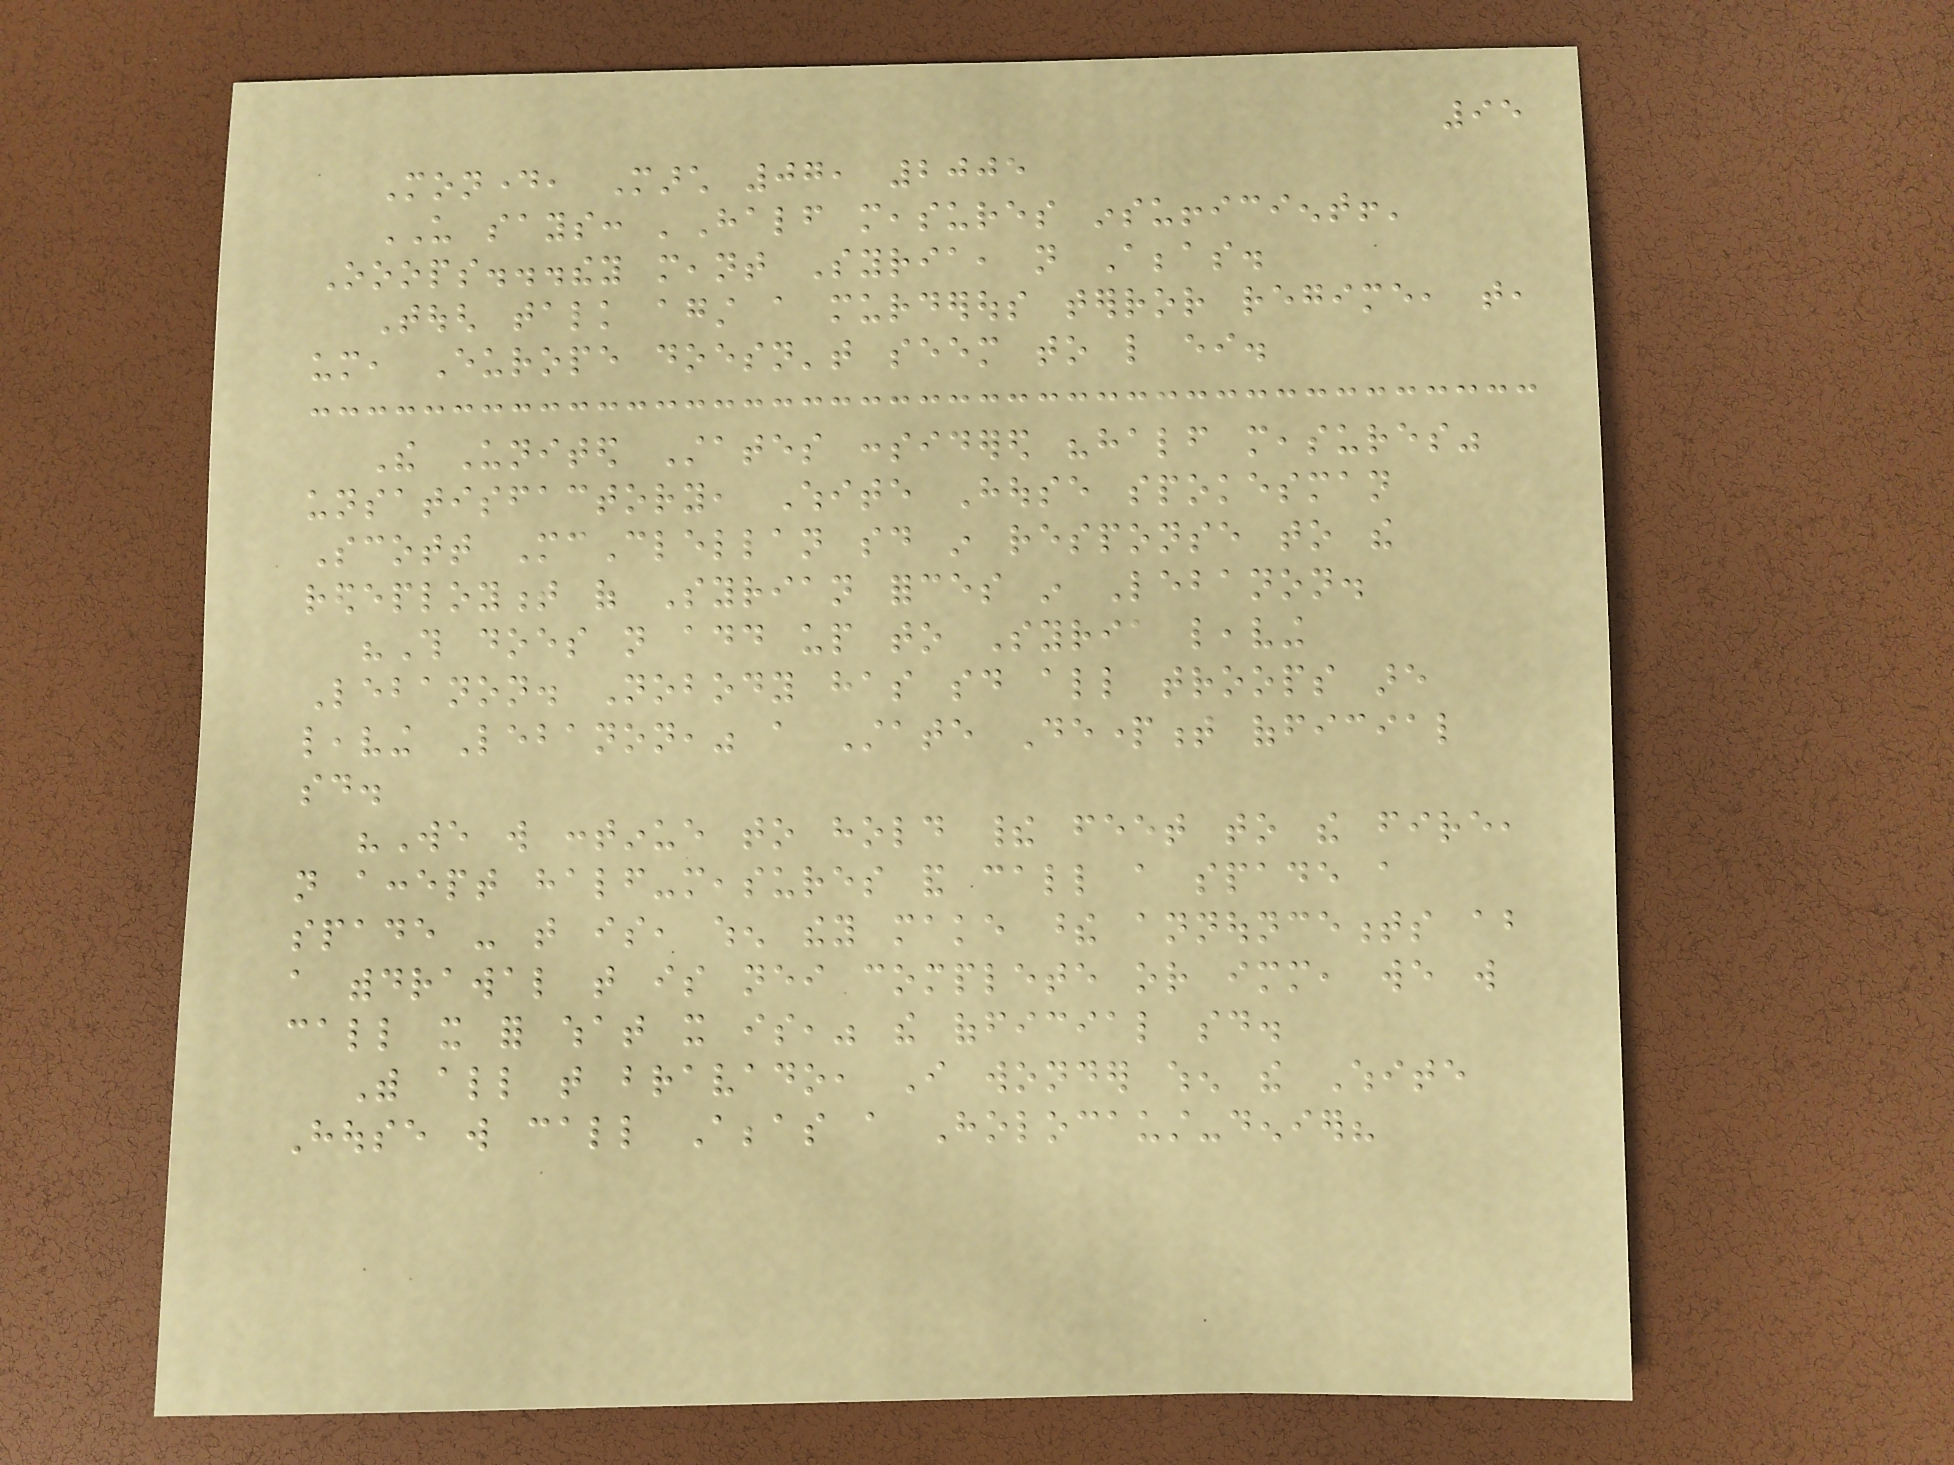95
Monday, March 07, 2005
US says: 'Half measures insufficient!'
Ooops...they meant Syria, not Abbas.
Tough talk against a murderous terror regime, that,
um, Europe doesn't seem to like either.
The United States considered "half measures"
unsatisfactory, White House spokesman
Scott McClellan said in response to the
redeployment of Syrian forces in Lebanon.
"This does not add up to Syria leaving
Lebanon. Nobody has said all troops are
leaving Lebanon," a State Department official
said.
"We will continue to hold their feet to the fire,
not accept half-measures and call a spade a
spade - that is, when they make these announcements about
a withdrawal that is neither complete or immediate, we will
call it for what it is," the official said.
With all that bravado, I wonder when the White
House will call Abbas a Holocaust-denier?
